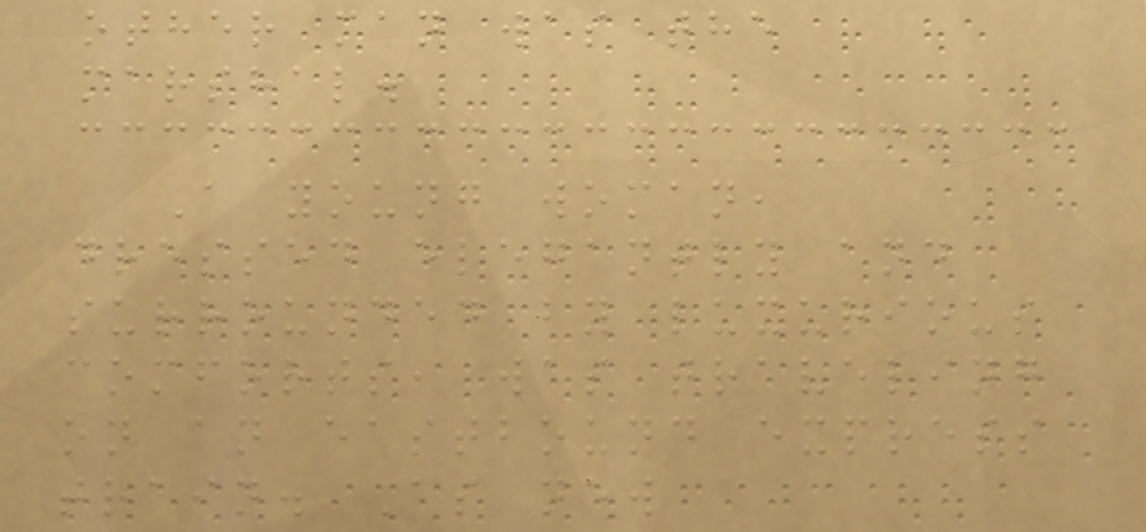other man was the
marshal.
A young woman,
dressed elegantly and
surrounded by luxurious
comforts, was traveling
on an eastbound express
train. As new
